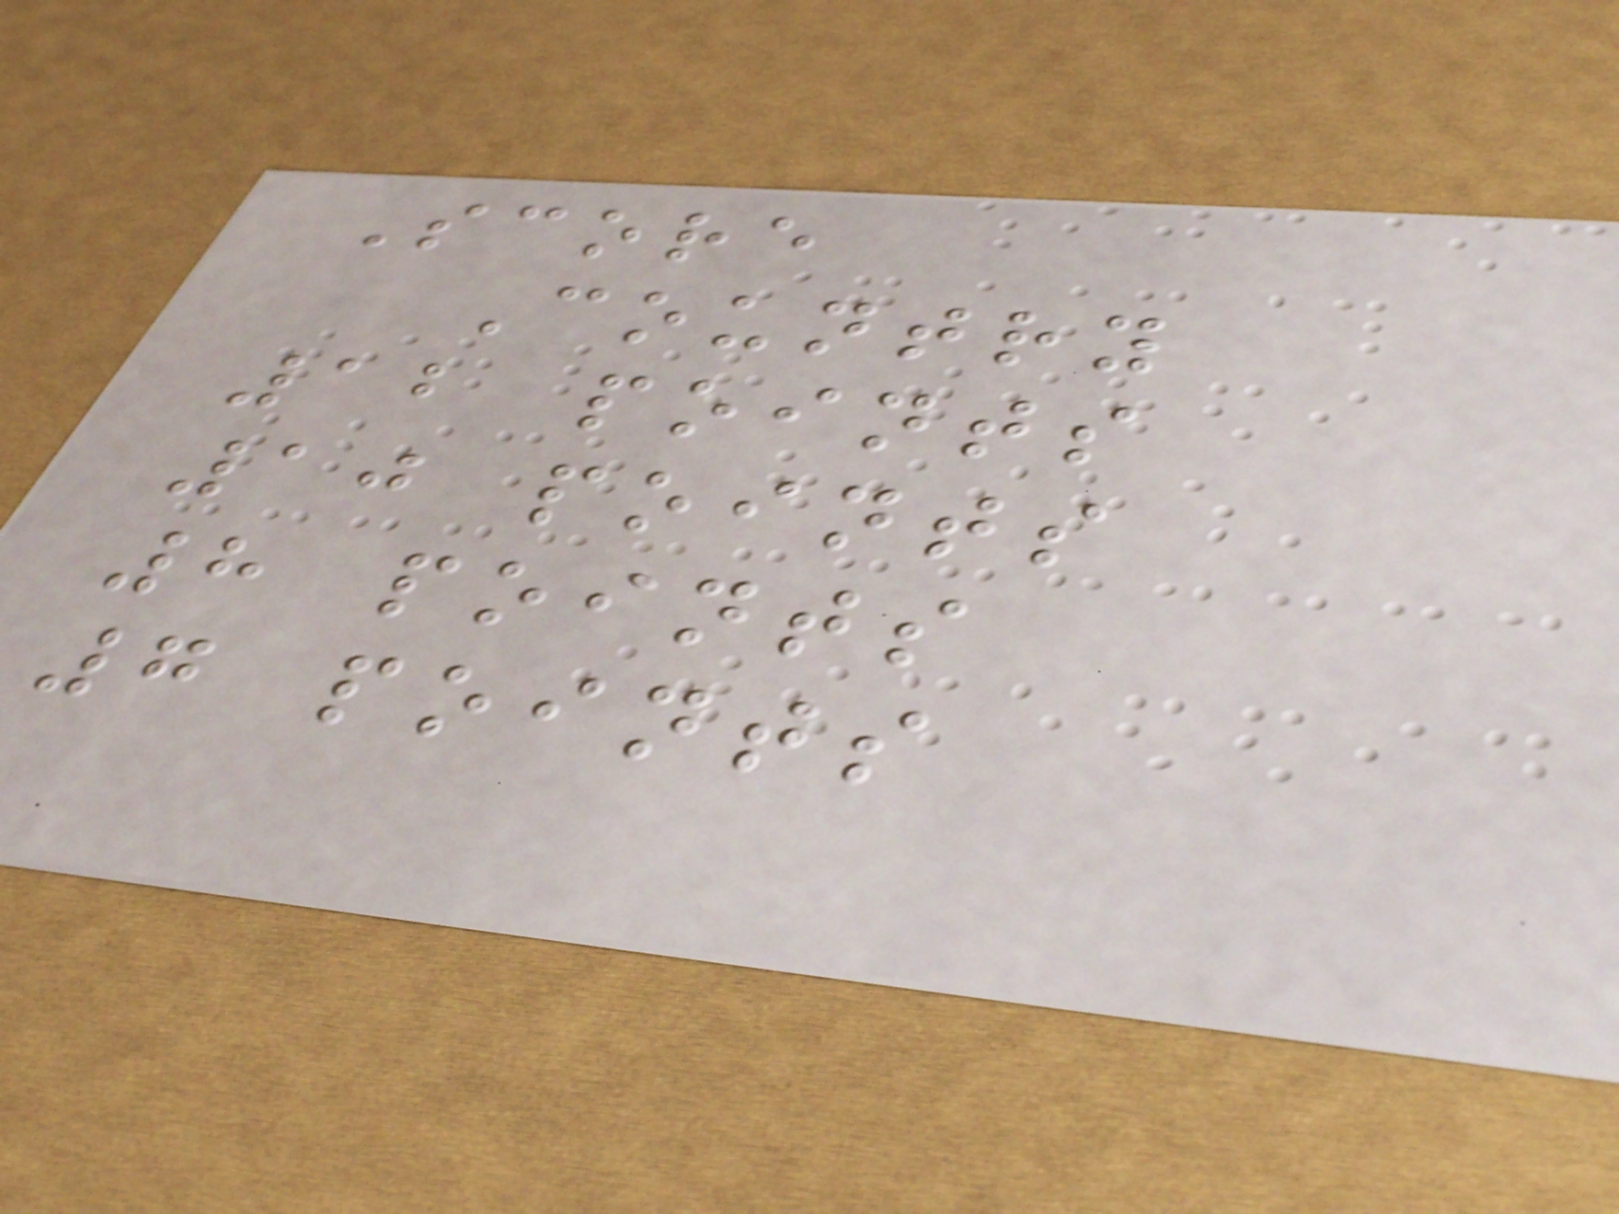Score
Country
12 points
10 points
8 points
7 points
